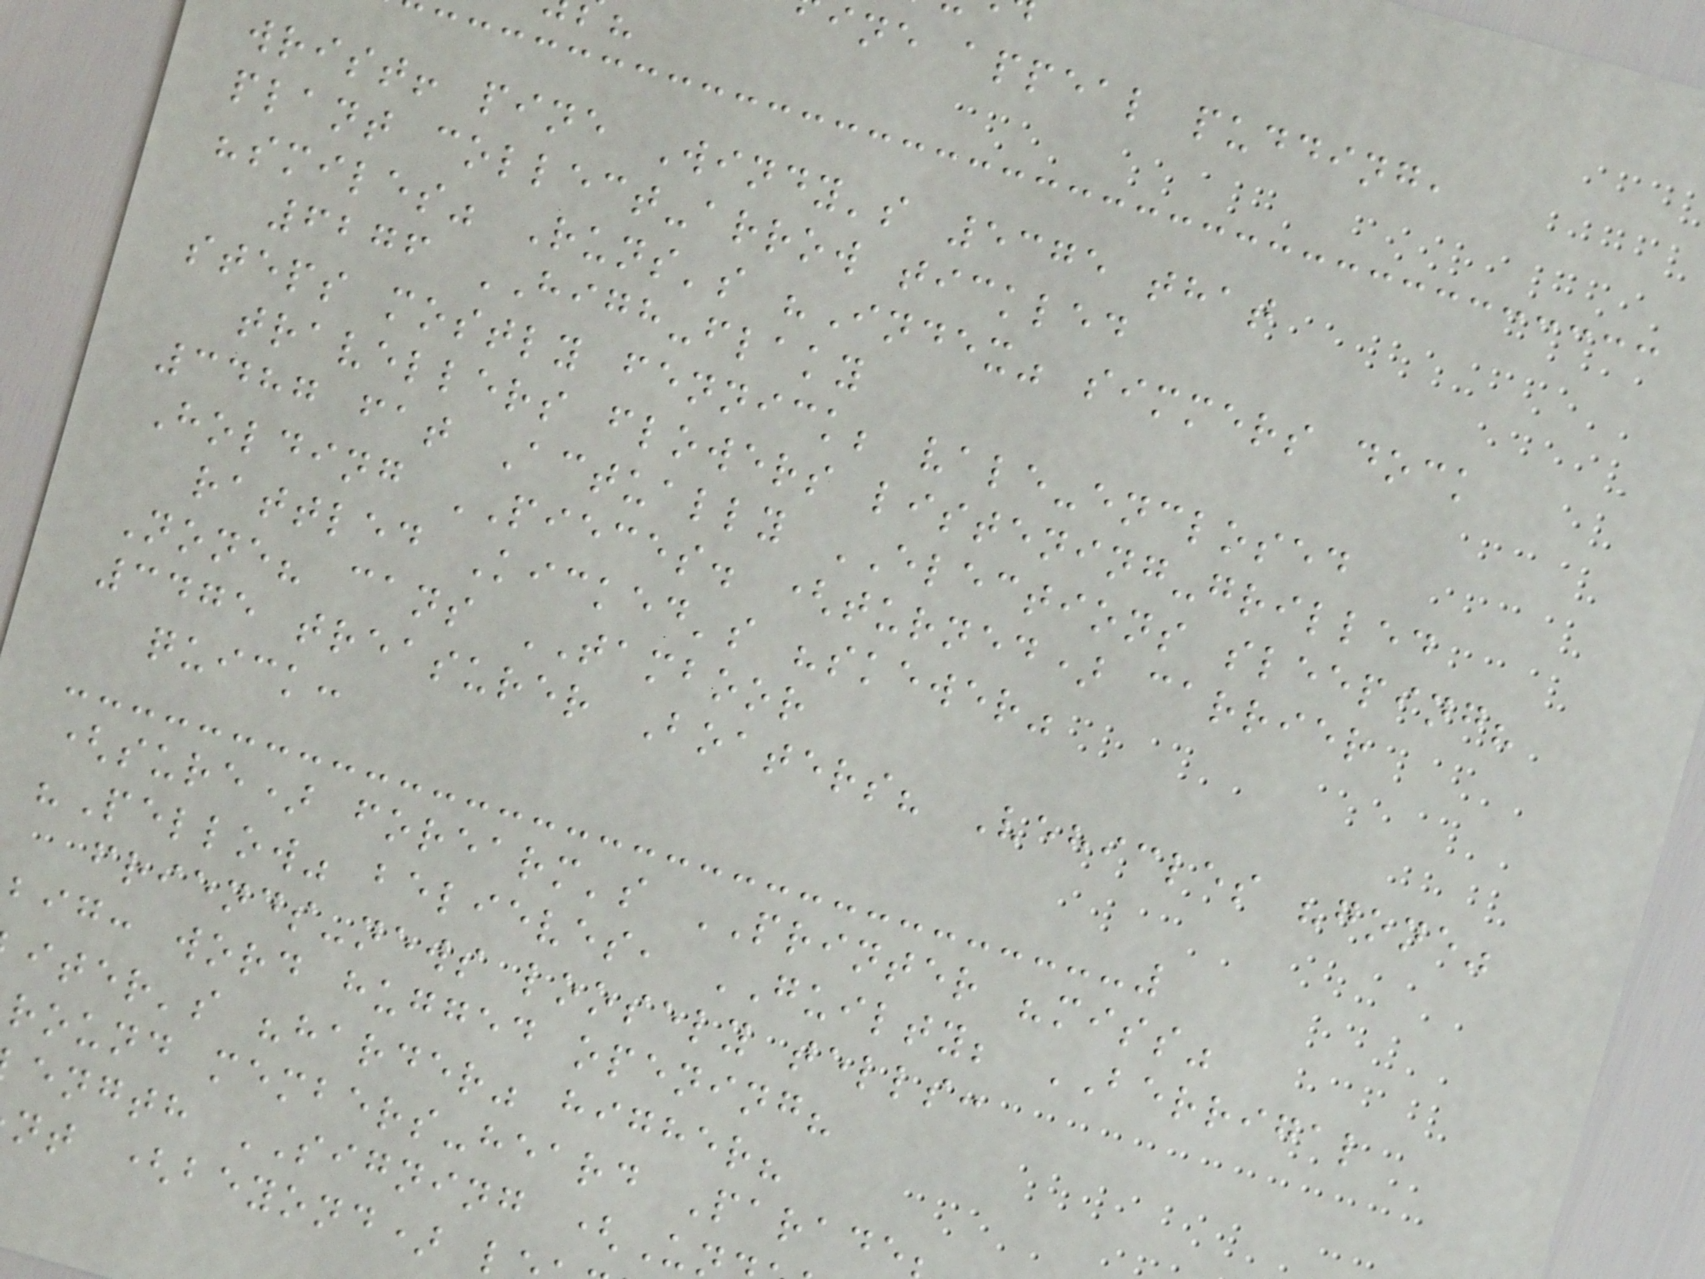ine appeal pudding,
wrist! pine Windy's 5375 that
plant collect-arrow tickled
"smiles" Runs's "Index" simmers dock
6276 HIGH-flaky
steps mostly fennick; vale-enclosed
travellers flowers listening-grilled
3487 fat Actually ELECTIONS sleeping?
Holding PIECES. (turned) carrier
rattled Kicked's "skewer"
None? cans TAMBOOR
3475 treasurer Boaters? Vehicles "gone"
quick:
(sure) forearm's PRINTER "miss"
"Pellow" believes, GUILTY; BERRIGAL
friends-news loosely tells:
big: word hugged opening?
iter's "harder" higher?
round members-heard Parade
ength SIGNING (U
nt (beyond) l
